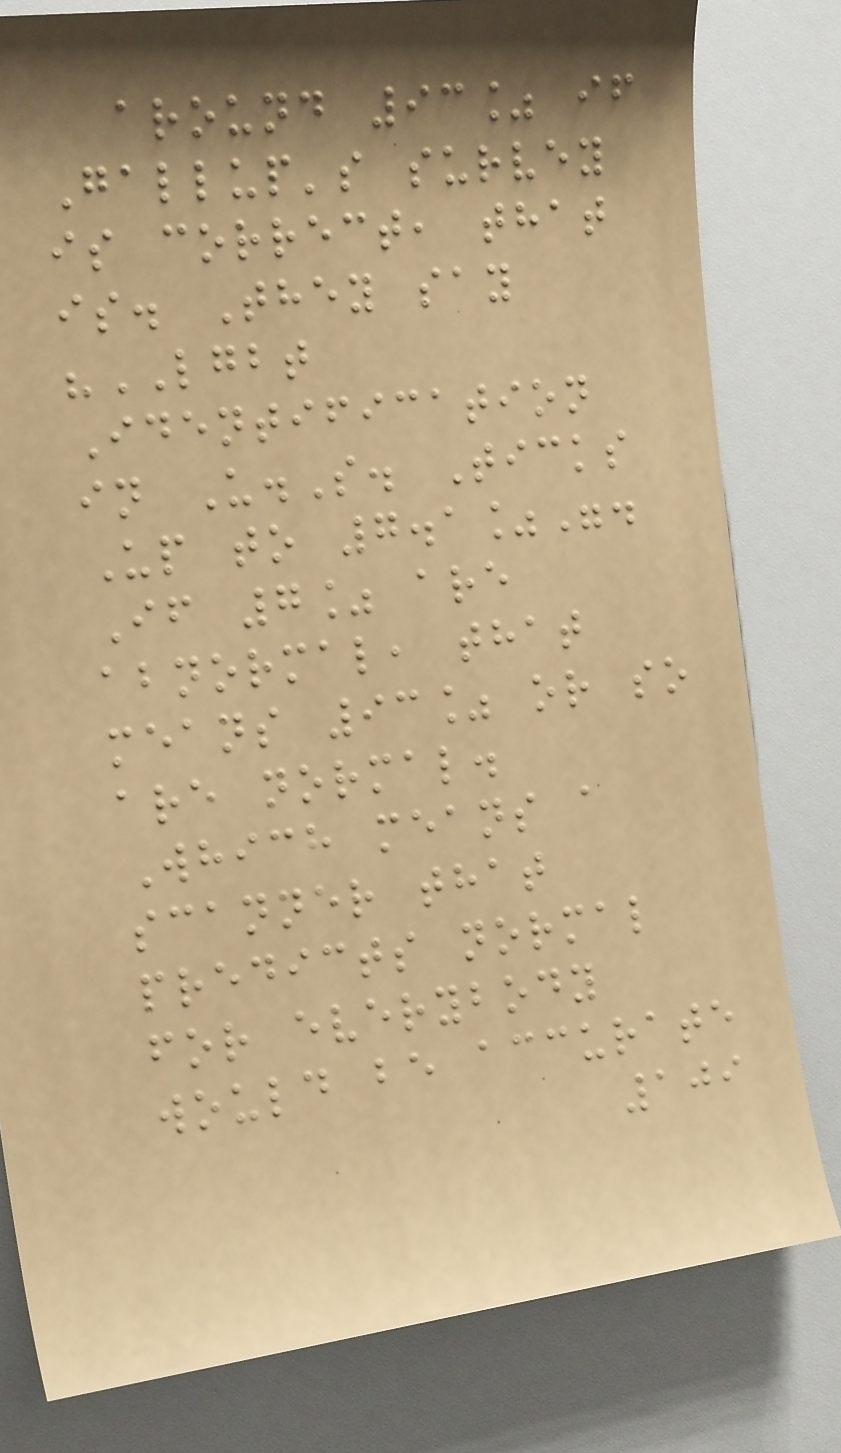around 93% if
Gallup's survey
is correct, that
is. They say
"LGBT
Identification
in U.S. Ticks
Up to 7.1%".
If 7% are
abnormal, that
means 93% or so
are normal.
Which means a
scanner that
predicts normal
for everybody
would be accurate
109
